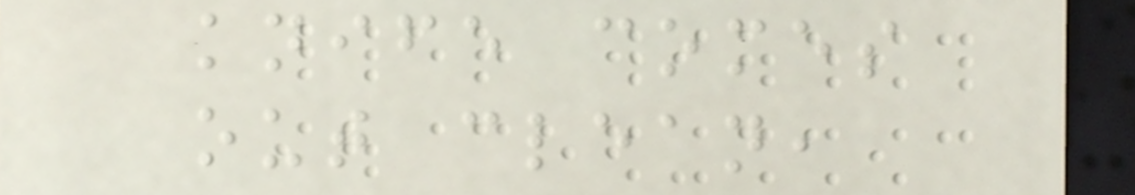knife comes
out clean,
